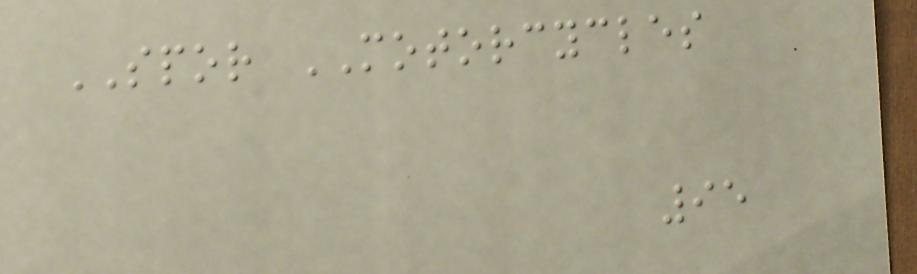SPOR MOTORCYCLES
95
